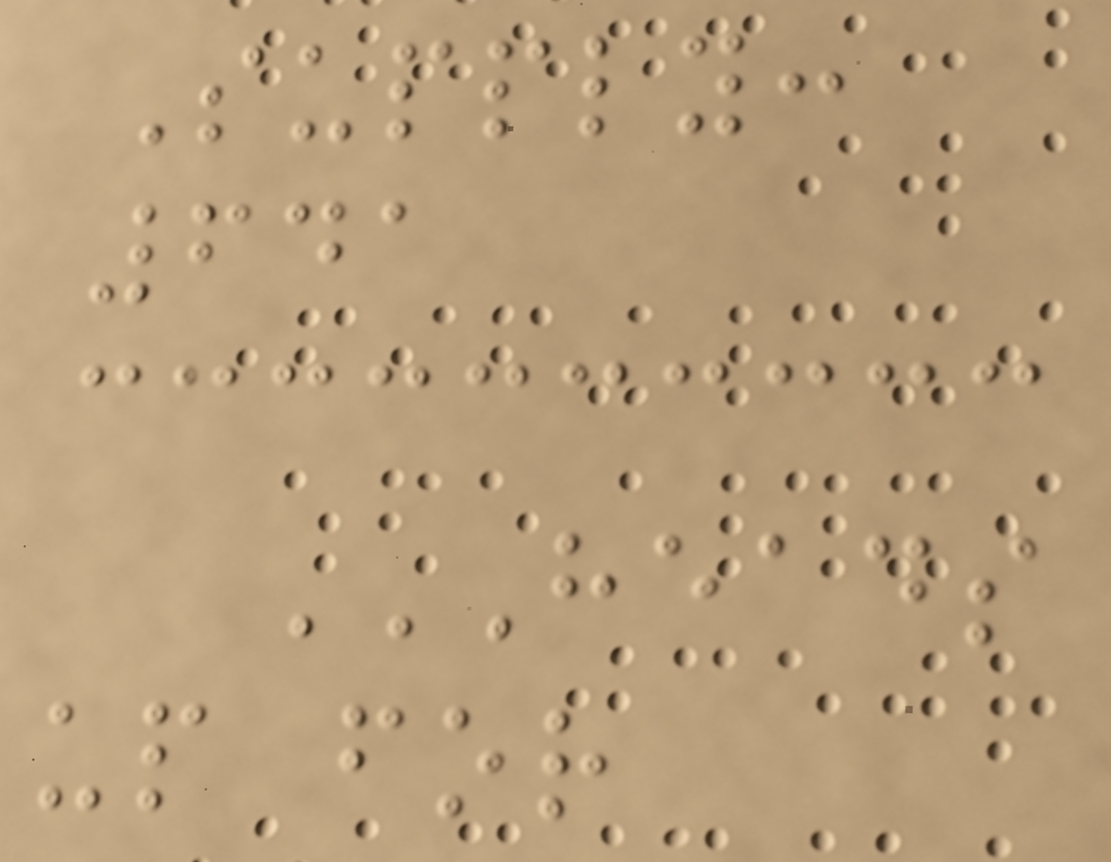Supply:
641
HEADS
UP FOR
